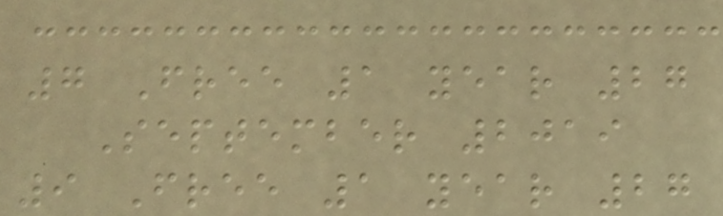7 Free 1 year 27
September 2019
9 Free 1 year 27
